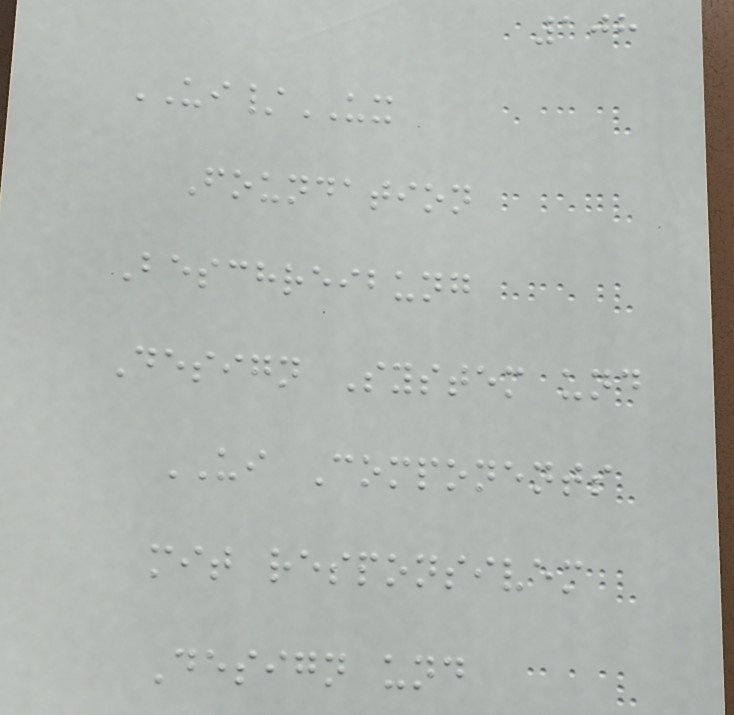108
UI/UX
Foundation
Beschreibung
Design System und
UI Components
mit responsivem
Design und
